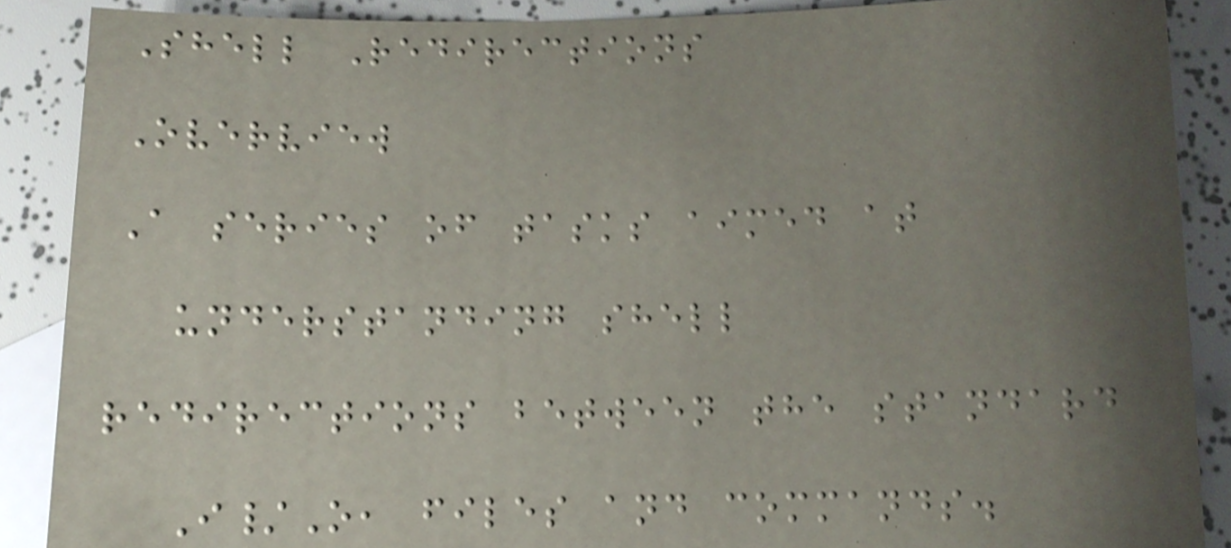Shell Redirections
Overview
A series of tasks aimed at
understanding shell
redirections between the standard
I/O, files and commands.
